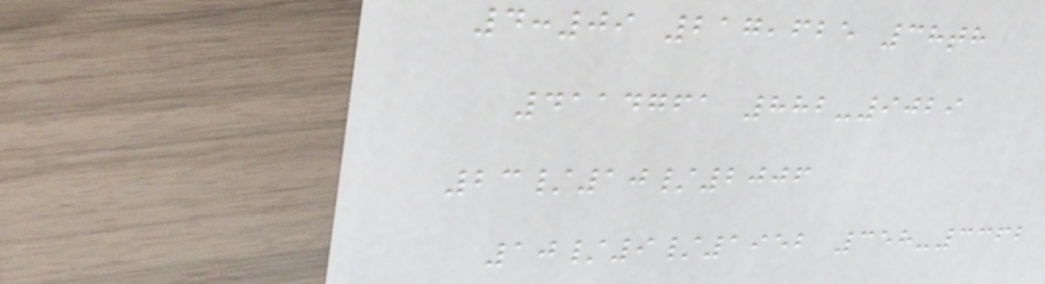4:09 217,625 38th
4114761 882-9029
23/10/2006
10/9/1952 358-3362
